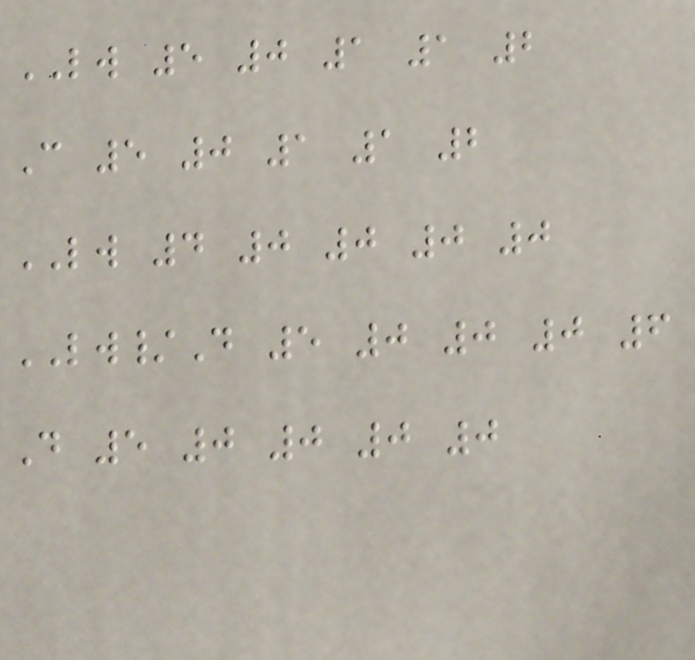LW 5 0 1 1 2
C 5 0 1 1 2
LW 4 0 0 0 0
LW/D 5 0 0 0 6
D 5 0 0 0 0
